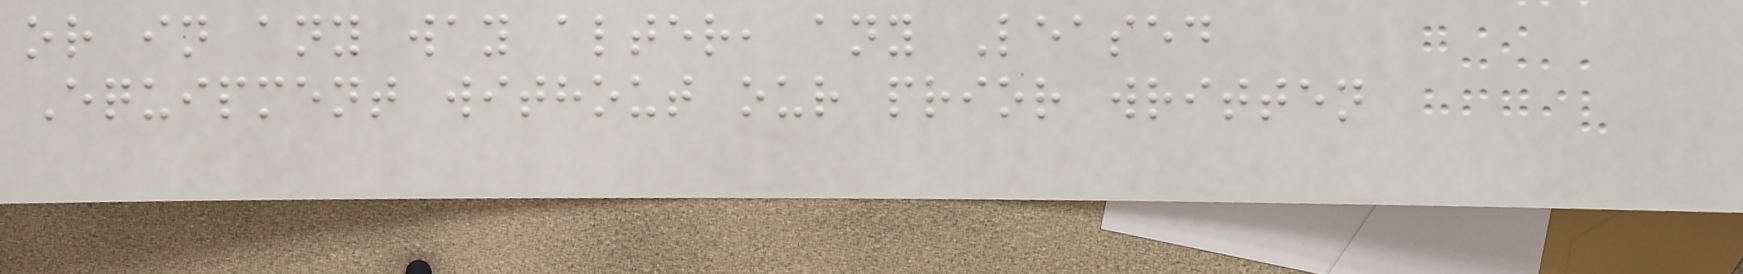or in any way alter, any Leased
Equipment without our prior written
